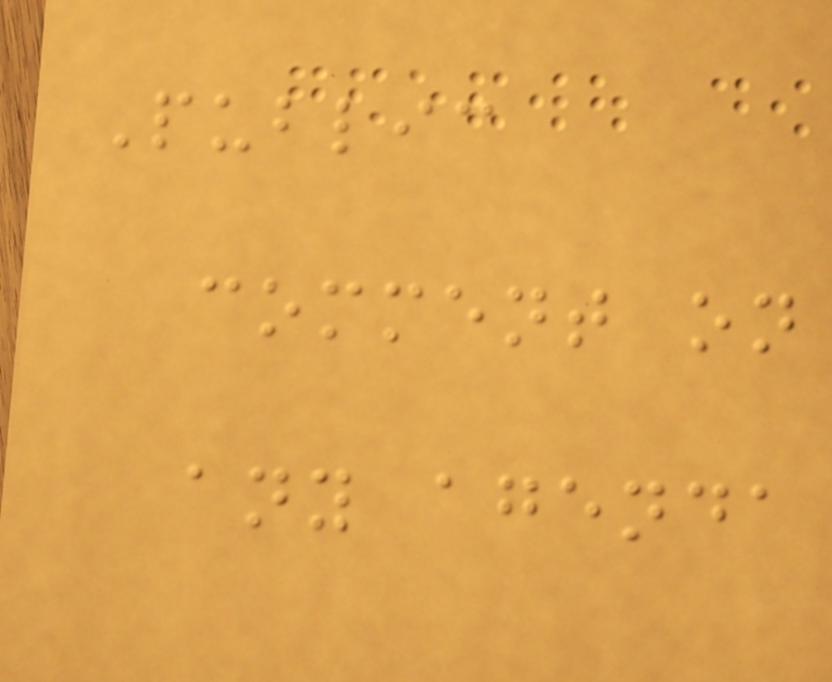Public
comment on
any agenda
